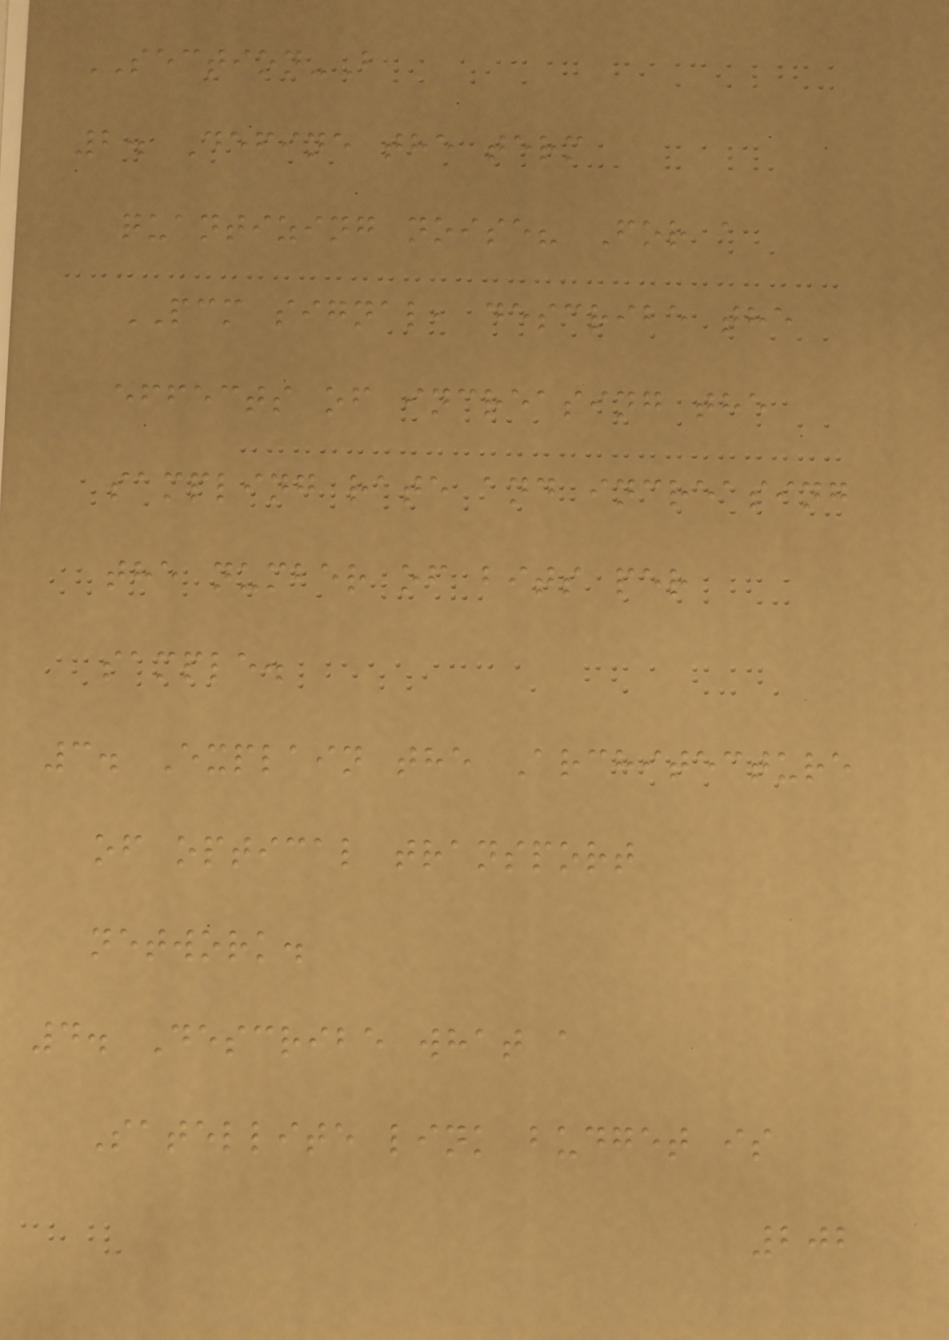SECTION-B
2. Define the term
quantizing noise? For a
PCM signal, describe the
effects of increasing the
sampling rate and increasing
the number of bits per
sample.
3. Explain the Architecture
of optical transport
network.
4. Describe what a
Satellite link budget is
202
